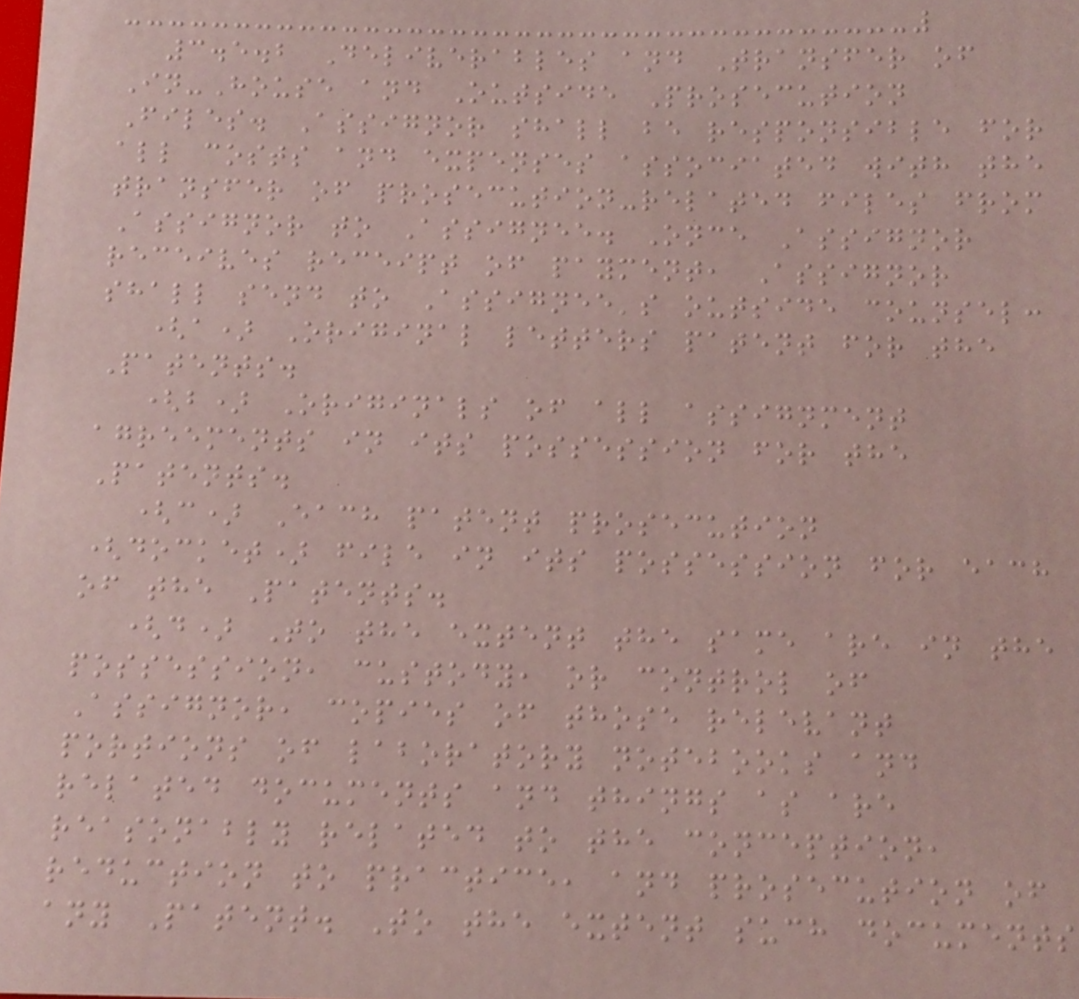3.5.2 Deliverables and Transfer of
In-House and Outside Prosecution
Files. Assignor shall be responsible for
all costs and expenses associated with the
transfer of prosecution-related files from
Assignor to Assignee. Once Assignor
receives receipt of payment, Assignor
shall send to Assignee's outside counsel:
(a) Original letters patent for the
Patents.
(b) Originals of all assignment
agreements in its possession for the
Patents.
(c) Each patent prosecution
(docket) file in its possession for each
of the Patents.
(d) To the extent the same are in the
possession, custody, or control of
Assignor, copies of those relevant
portions of laboratory notebooks and
related documents and things as are
reasonably related to the conception,
reduction to practice, and prosecution of
any Patent. To the extent such documents
